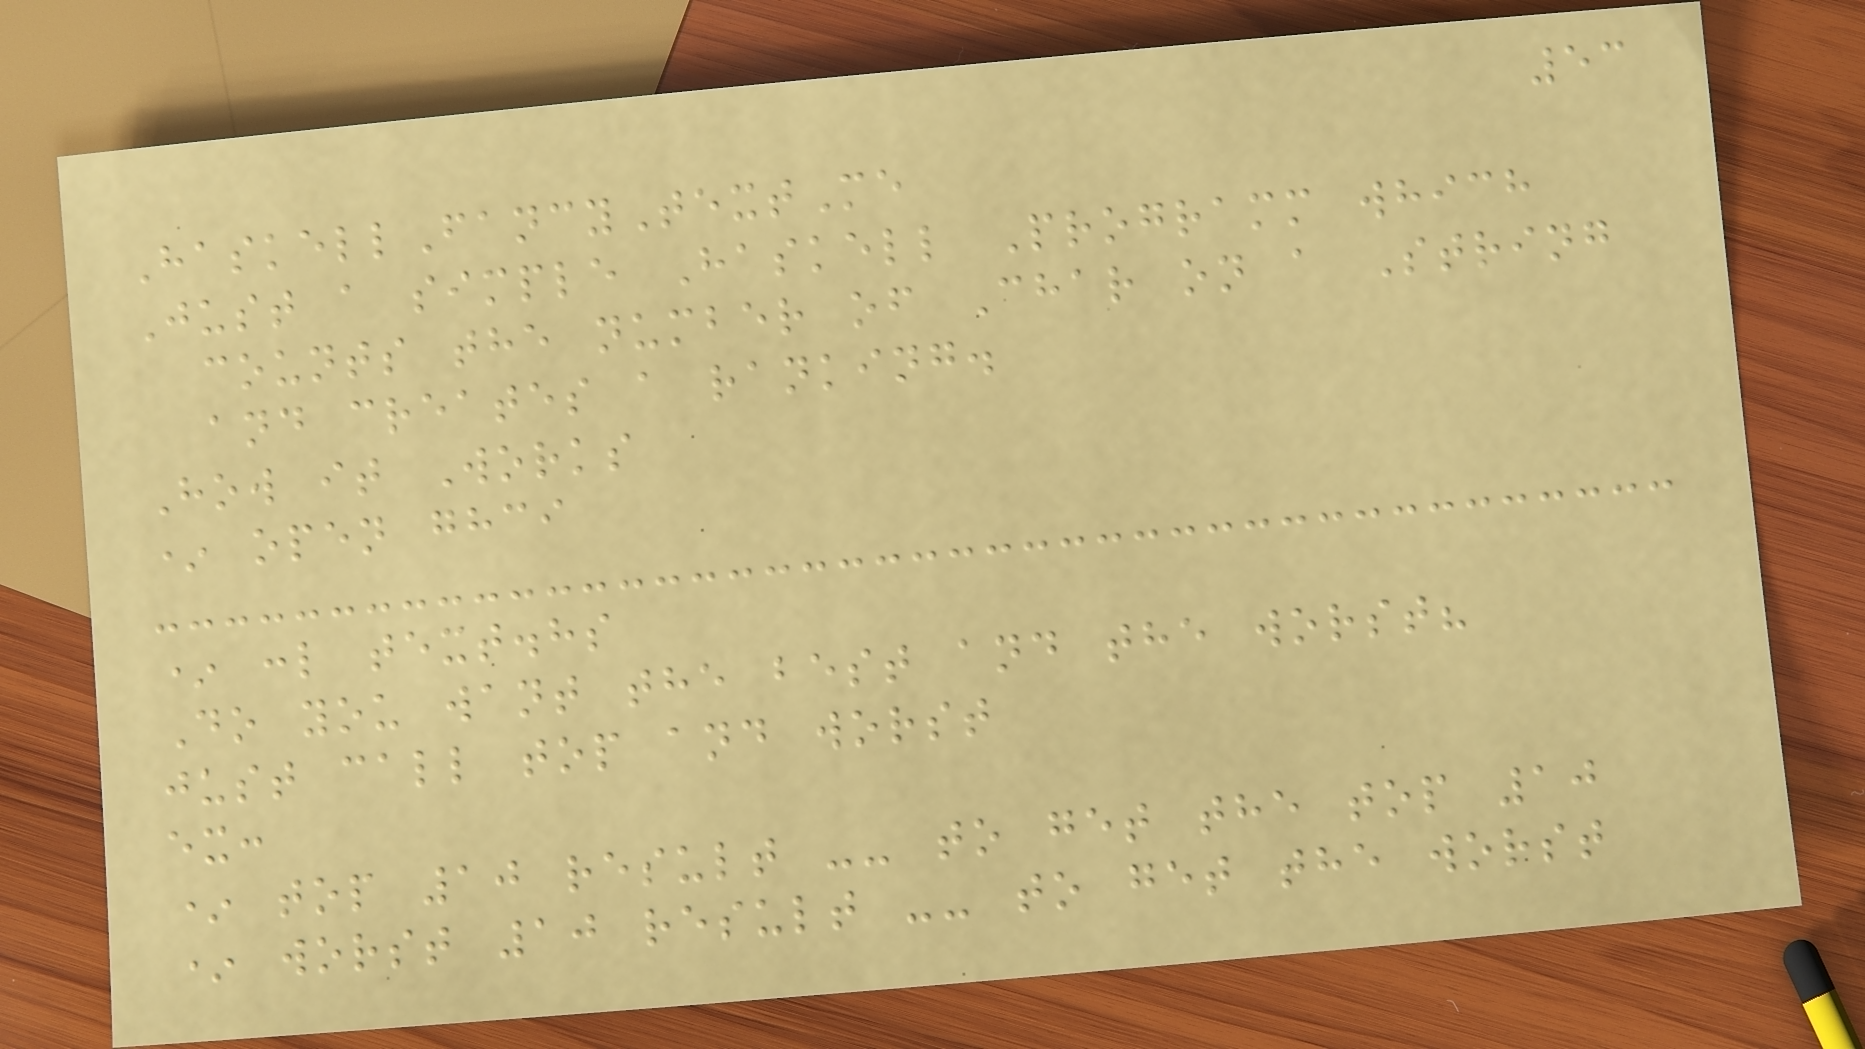53
HaskellFancyTextMe
Just a simple Haskell Programm which
counts the number of Char on a String
and creates a ranking.
How it Works
* open ghci
* :l text.hs
Do you want the best and the worst?
just call top and worst
ex:
* top 10 result -- to get the top 10
* worst 10 result -- to get the worst
